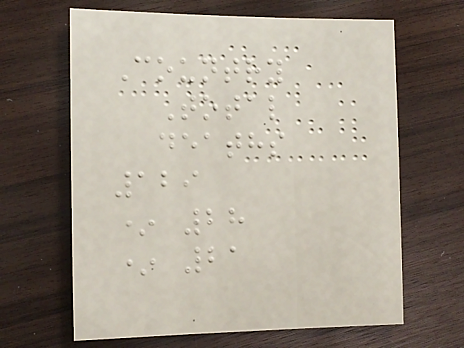Country
Total
deaths
129
* 28
* 21
